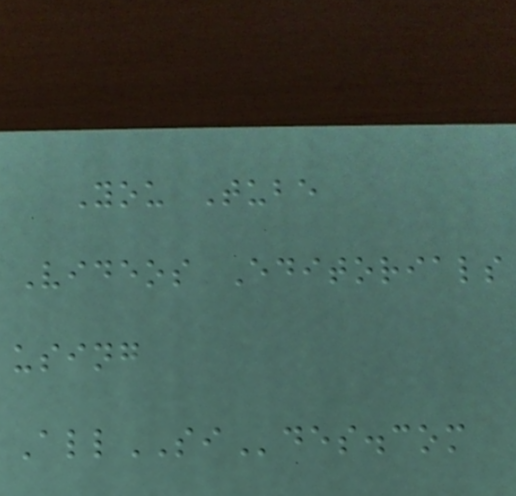You Tube
Videos Editorials
using
AllSIdes.com
